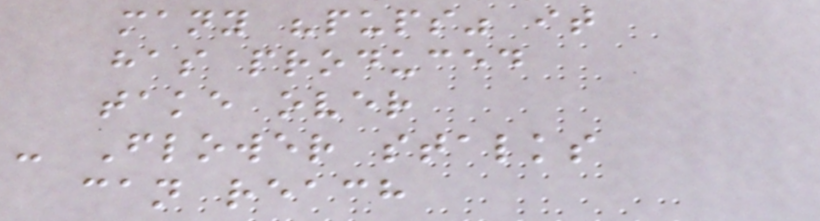many "pups" it
has produced
take over
- Flower stalks
can reach
